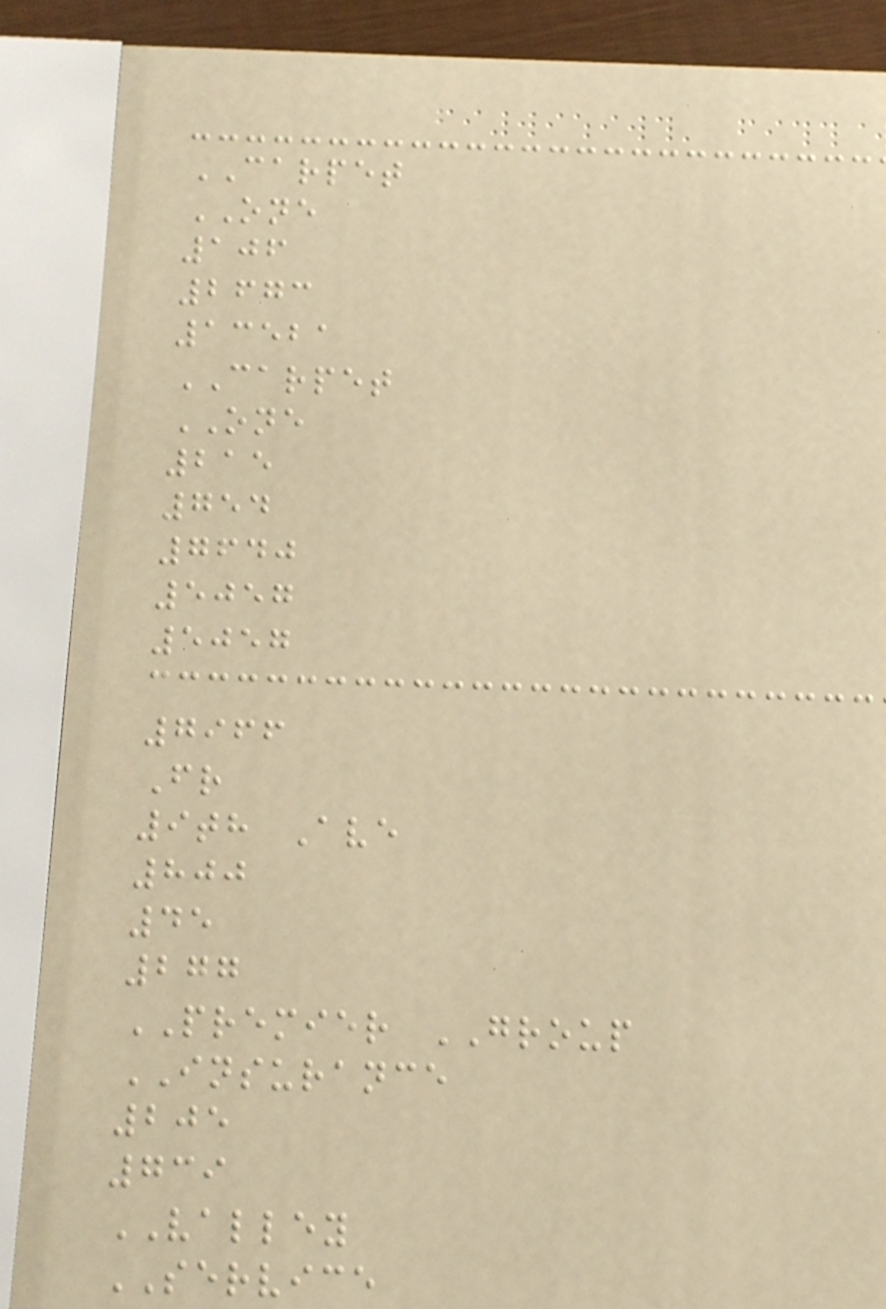CARPET
ONE
106
2673
13521
CARPET
ONE
215
754
7640
5057
5057
7966
Fr
9th Ave
800
45
277
PREMIER GROUP
INSURANCE
205
739
VALLEY
SERVICE
